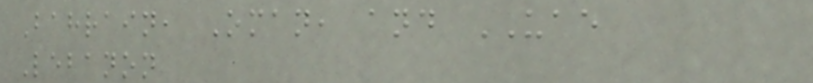Bahrain, Oman, and UAE
Lebanon
